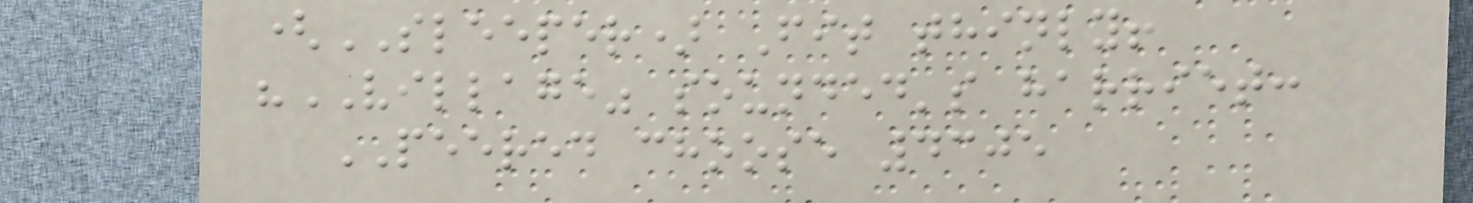(SLEEPER) Fit thinly!
"VILLAGE" sounded's harriet:
PEERED choose 4305
